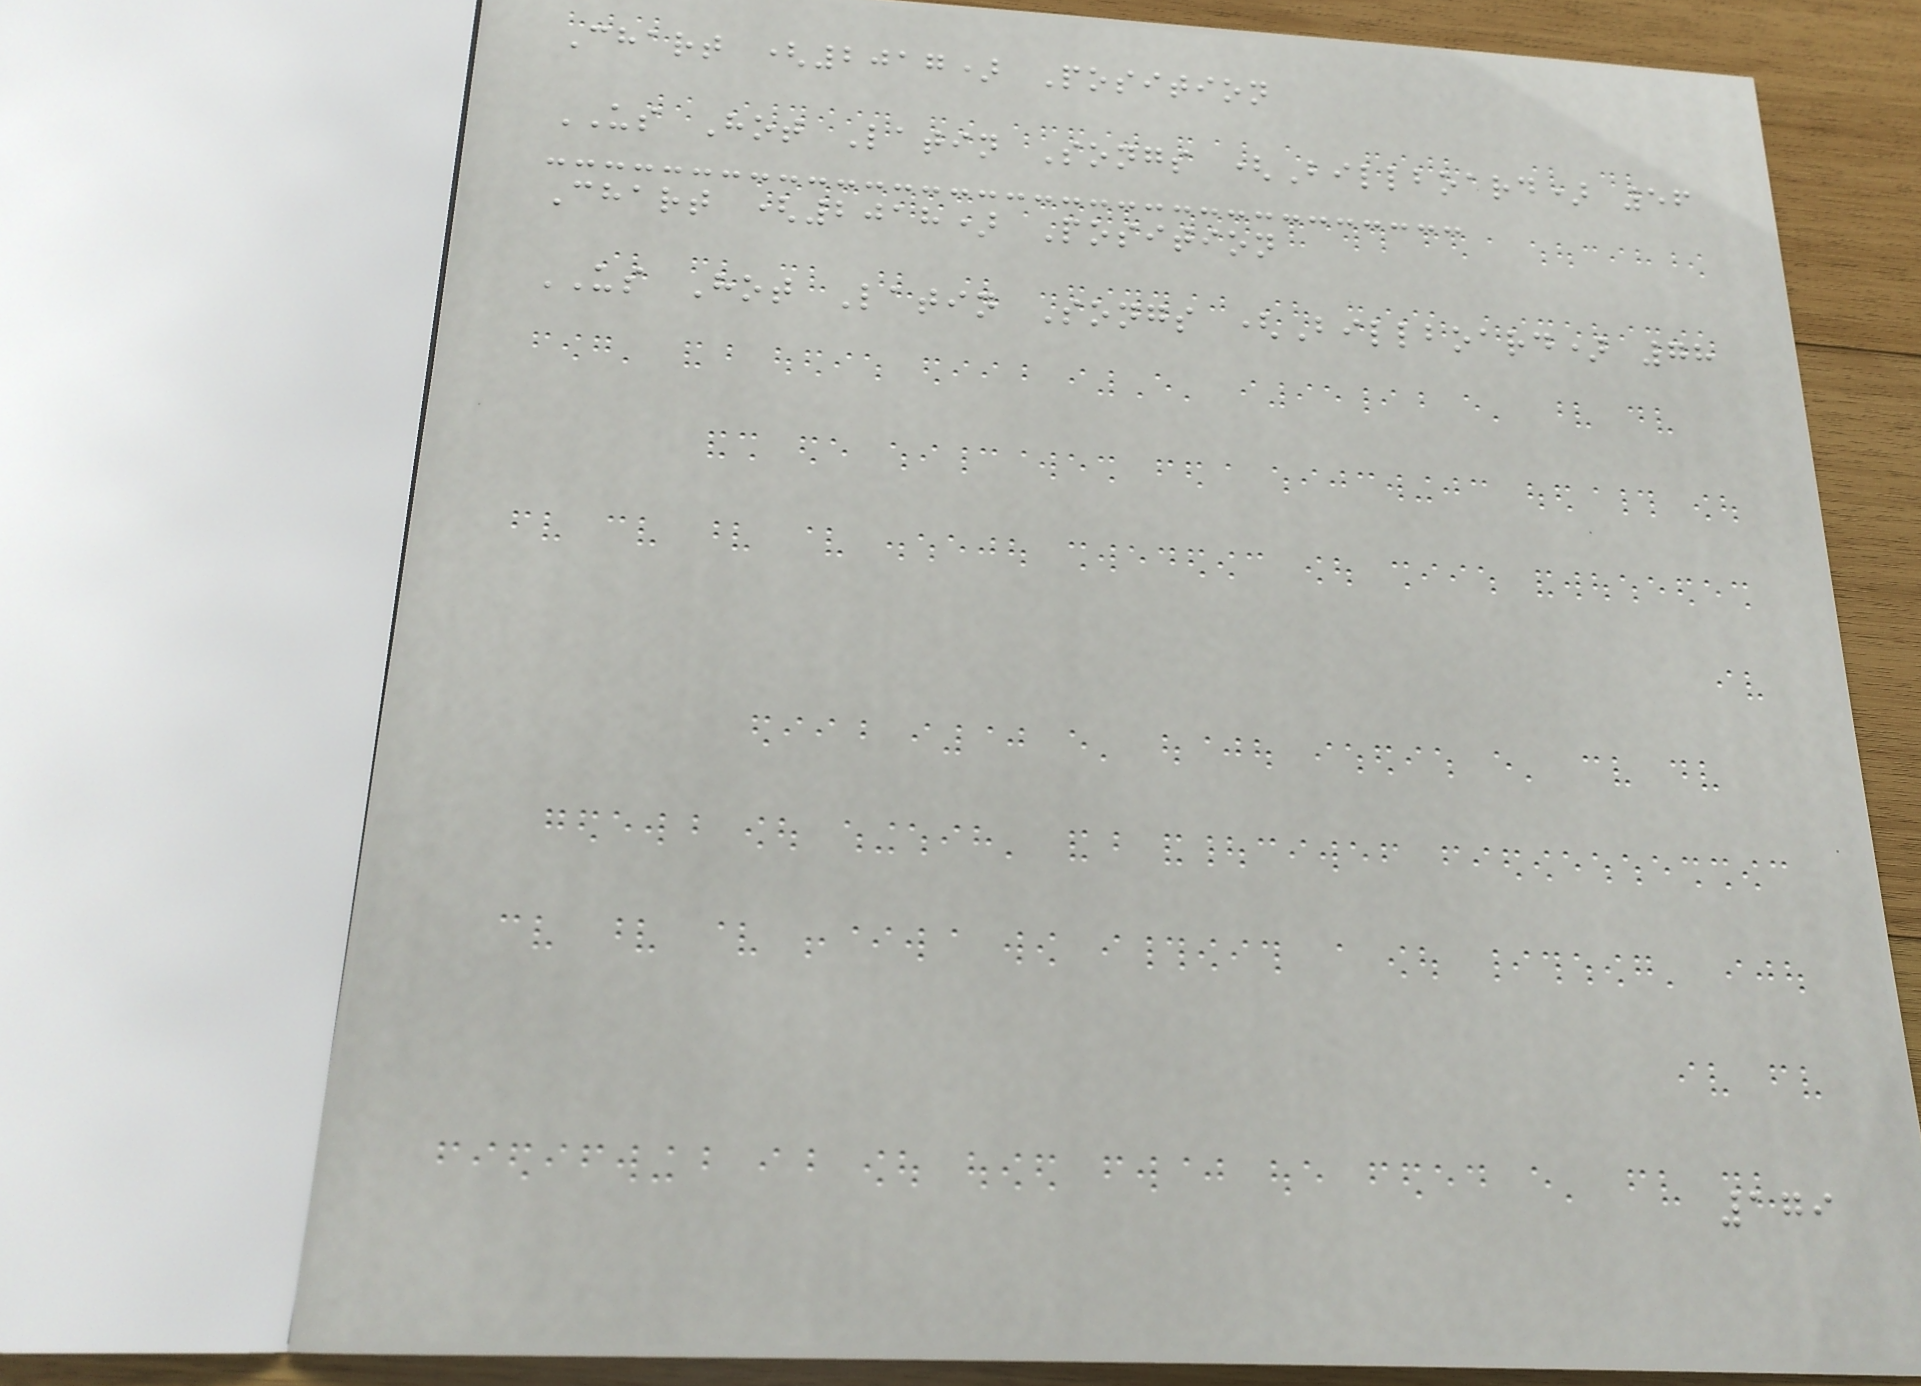Chart (2017) Position
US Hot Latin Songs (Billboard) 56
Chart (2018) Position
US Hot Latin Songs (Billboard) 78
179
